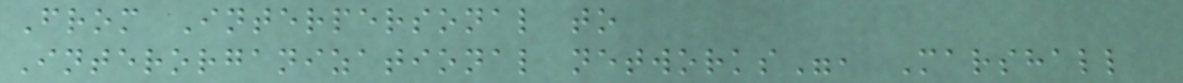From Interpersonal to
Interorganizational networks", Marshall
